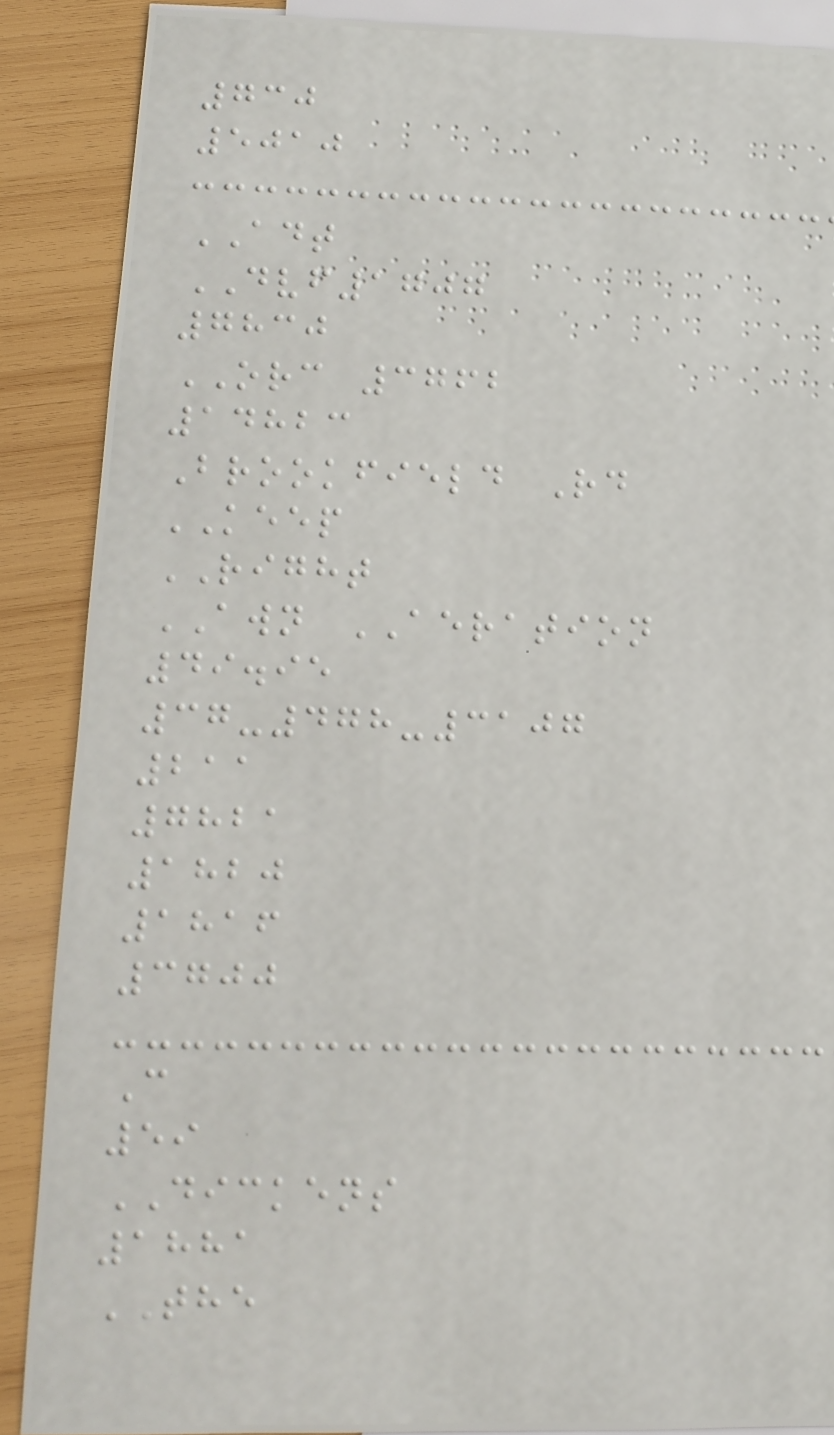730
5010
ADT
DVF1707
7830
ORC 3762
14823
Brookfield Rd
KEEP
RIGHT
AWN AERATION
49.95
37-478-3107
211
7821
1820
1816
3700
C
59
DICKENS
1881
THE
